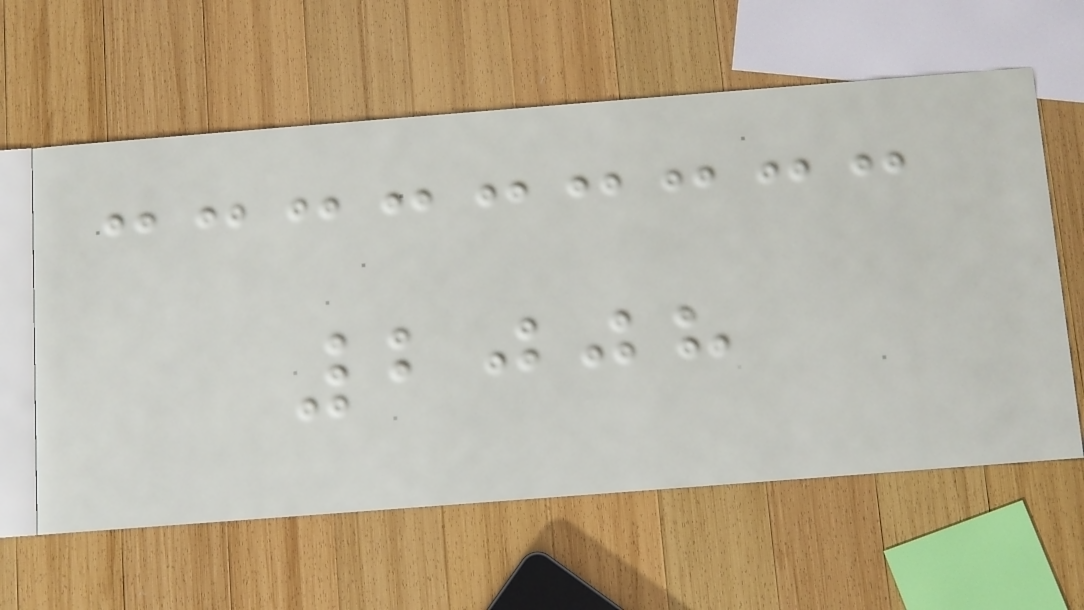2008
